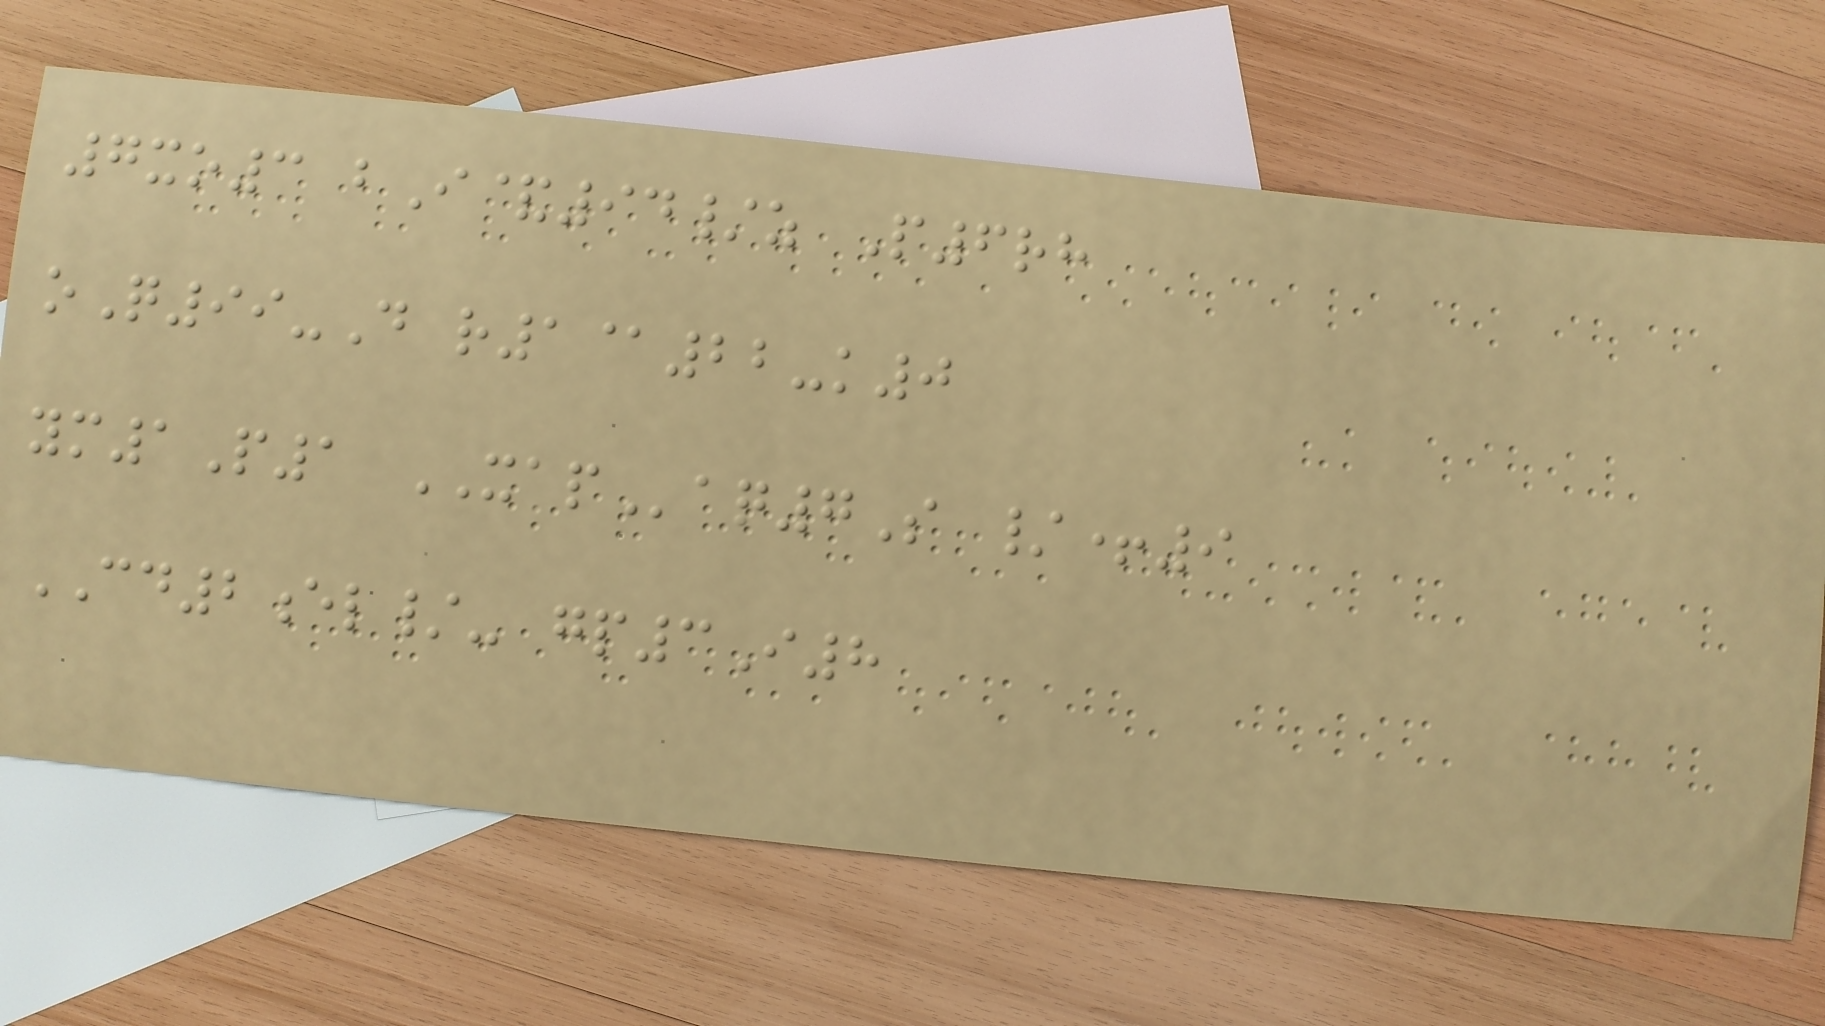7xo3 bI&94/z P6rh
oQ99-D r1@22-k0
ym1P1 XAPaq7S /+9
CD2el/- gp3I8
